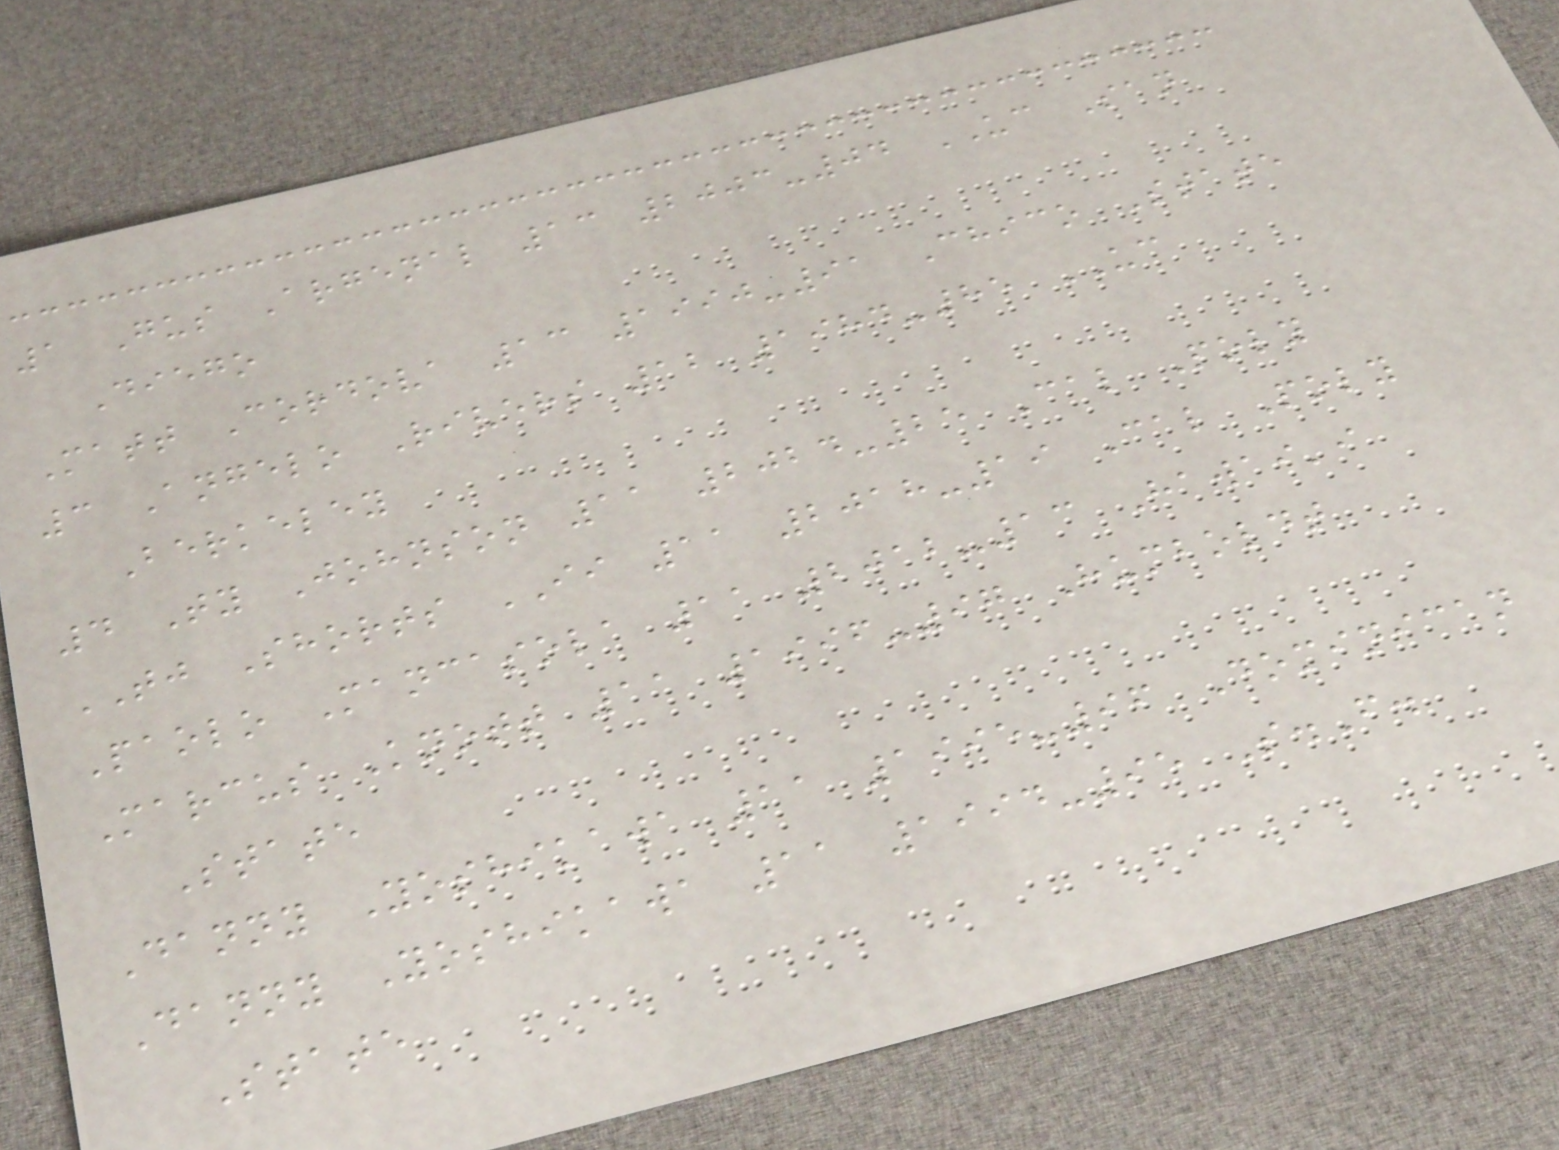1 Gus Argenal 13 2003-04 UC San
Diego
Matt Cordova 13 1990-91 Chico State
3 Angelo Rivers 12 1984-85 UC
Berkeley
4 Ty Johnson 11 2024-25 Cal Poly
TJ Shorts II 11 2018-19 Cal Poly
Paolo Mancasola 11 2012-13 Hawai'i
Marcus Knott 11 1996-97 Humboldt
State
Danny Yoshikawa 11 1995-96 Dominican
Danny Yoshikawa 11 1994-95 S.F.
State
